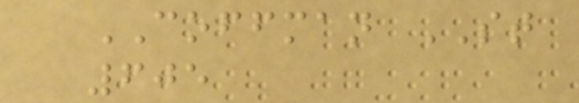COFFMAN ST
605
